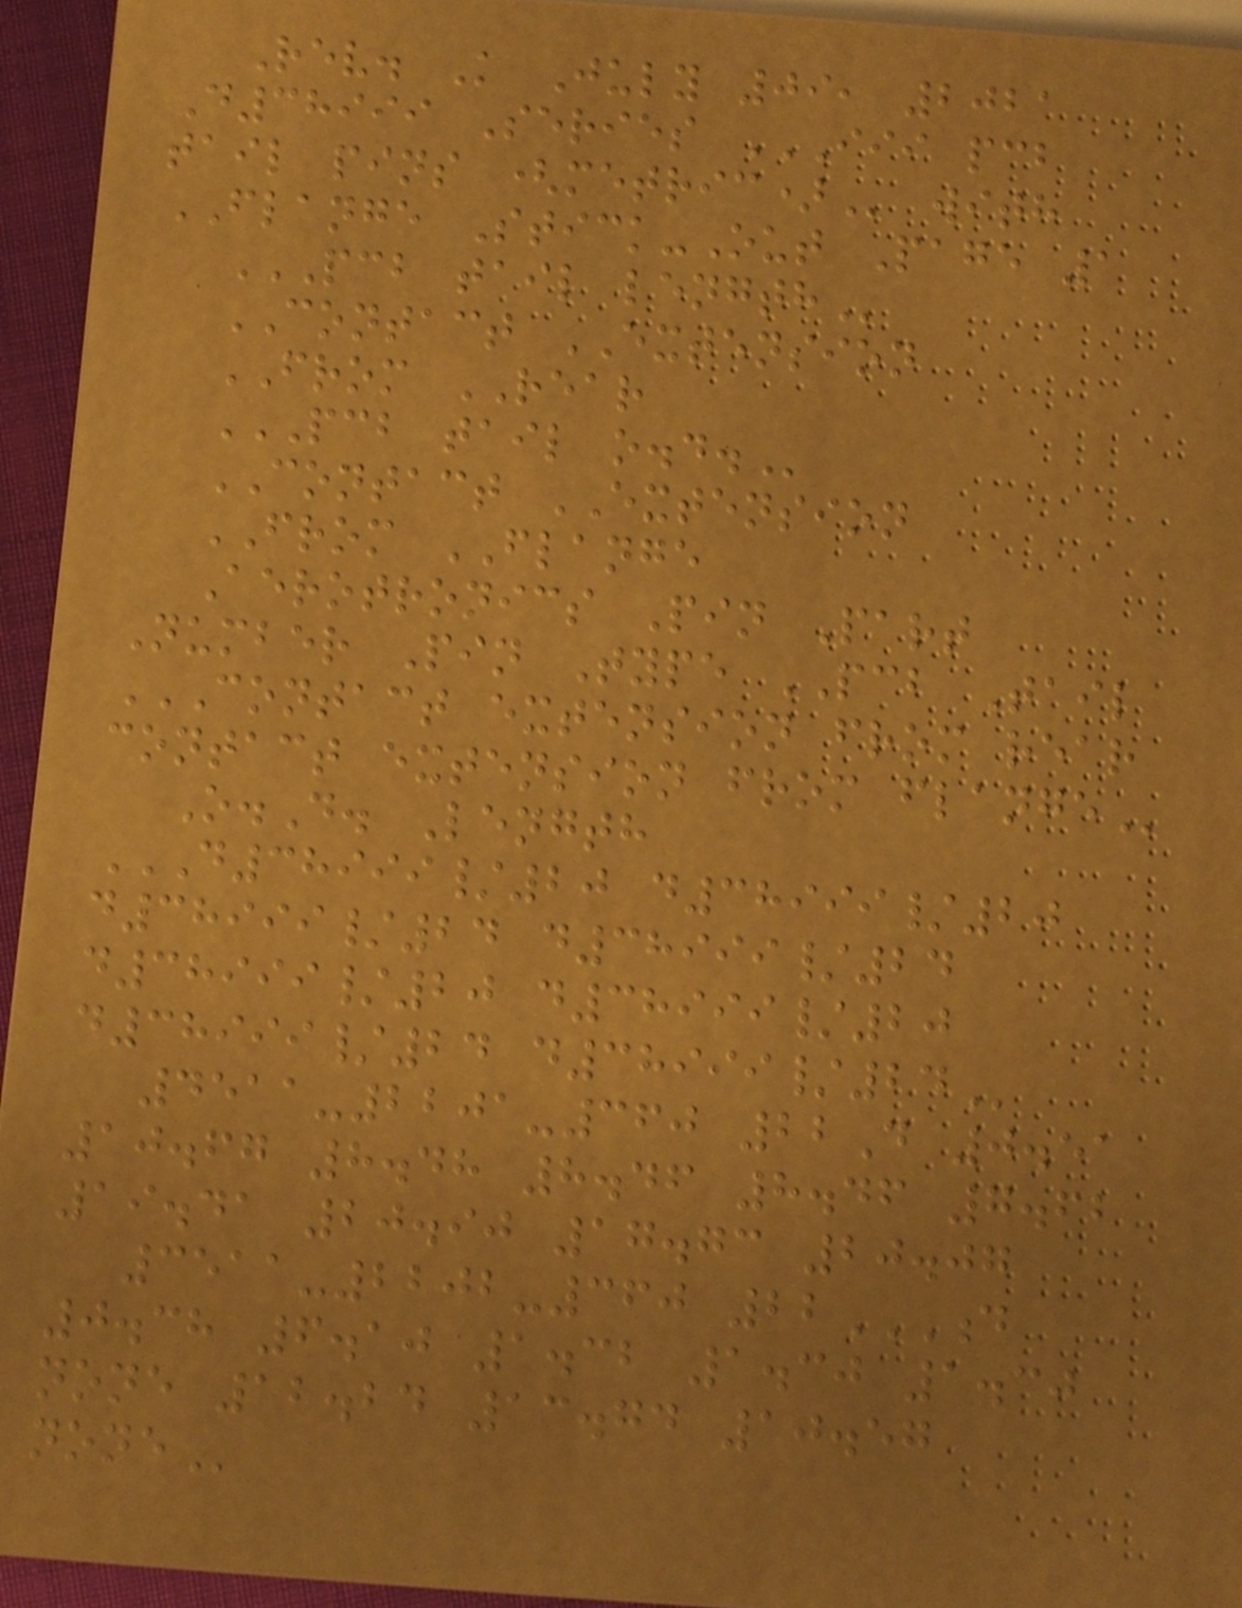Rev. K July 09, 2021
D38999 Series III PCB
TAIL PINS (METRIC) with
FLANGE Stick-Out Page 1
PCB TAIL LENGTH
CONTACT EXTENSION
FROM REAR
PCB TAIL O.D.
CONTACT EXTENSION
FROM FLANGE
Aerotronics Pin Part
Number Pin Type PCB Tail
CONTACT EXTENSION FROM REAR
CONTACT EXTENSION FROM FLANGE
O.D. Length
D38999/20 D38999/20
D38999/24 D38999/24
D38999/20 D38999/20
D38999/24 D38999/24
4511-2201-360 22D 0.51
10.67 8.48 8.46 8.46 7.62
19.41 20.90 17.73 20.07
3511-2202-360 22D
0.38 6.10 1.32 1.30 1.30
NONE 12.24 13.74 10.57
NONE
